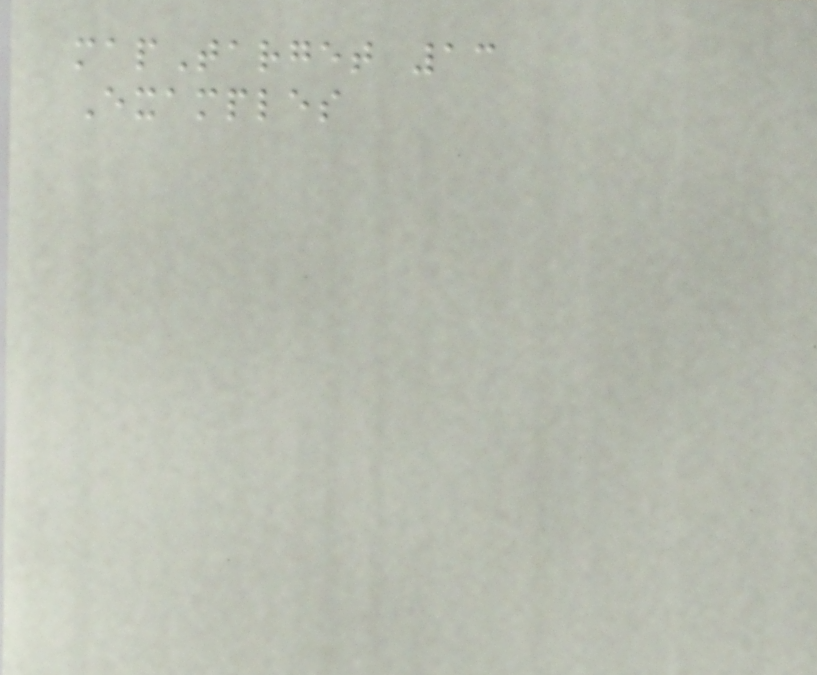mapTarget 13
Examples
